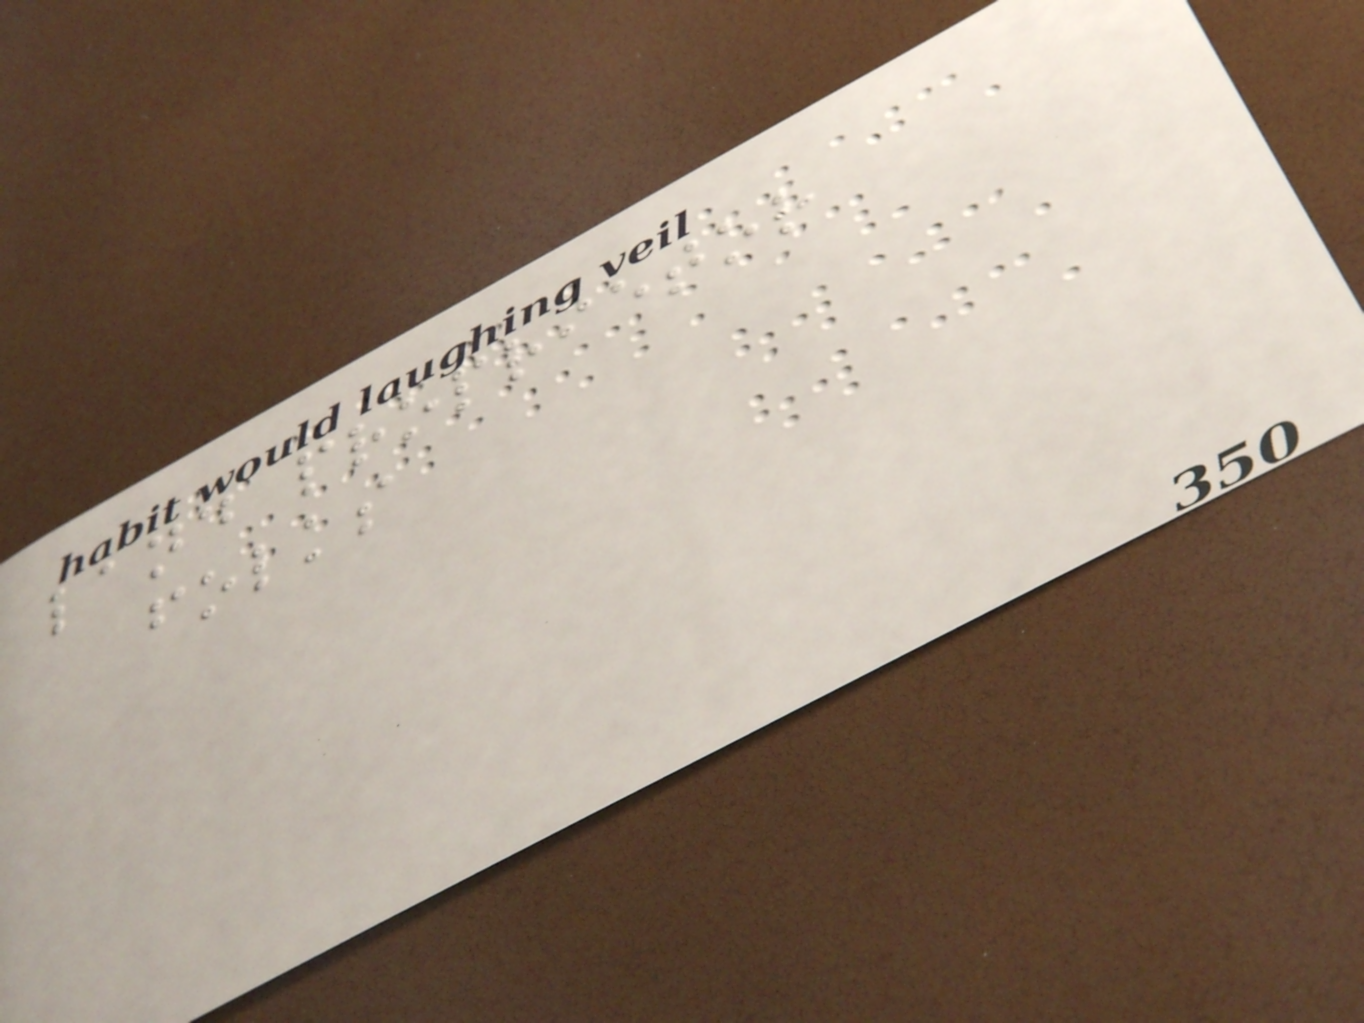land proprietor
folks
